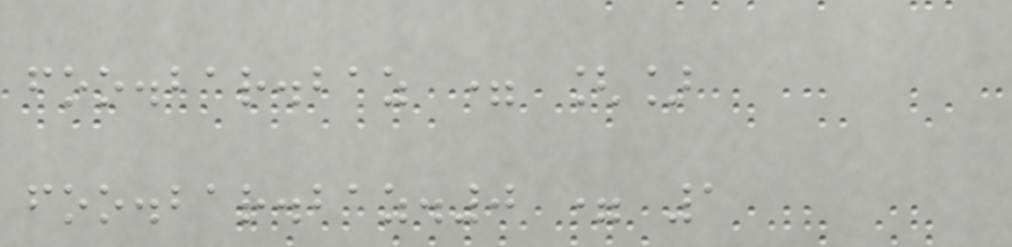foo.bar.baz = []
foo.bar.baz.0 = 1
